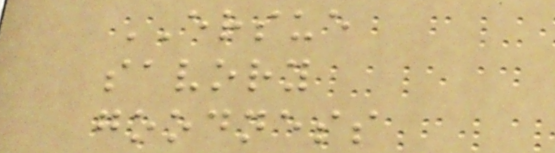ERSUE
savory
goodness
